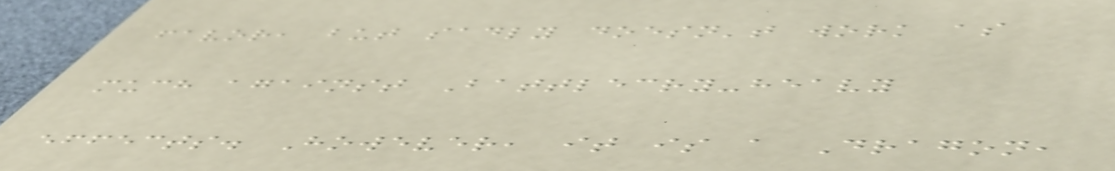favor, but sadly doesn't work as
much against Battlecry-heavy
effects. However, it is a Dragon,
